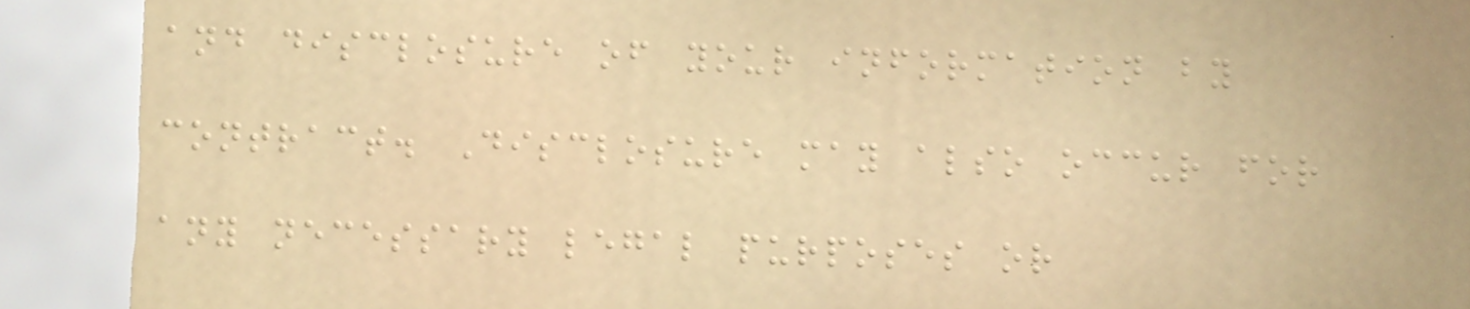and disclosure of your information by
contract. Disclosure may also occur for
any necessary legal purposes or
